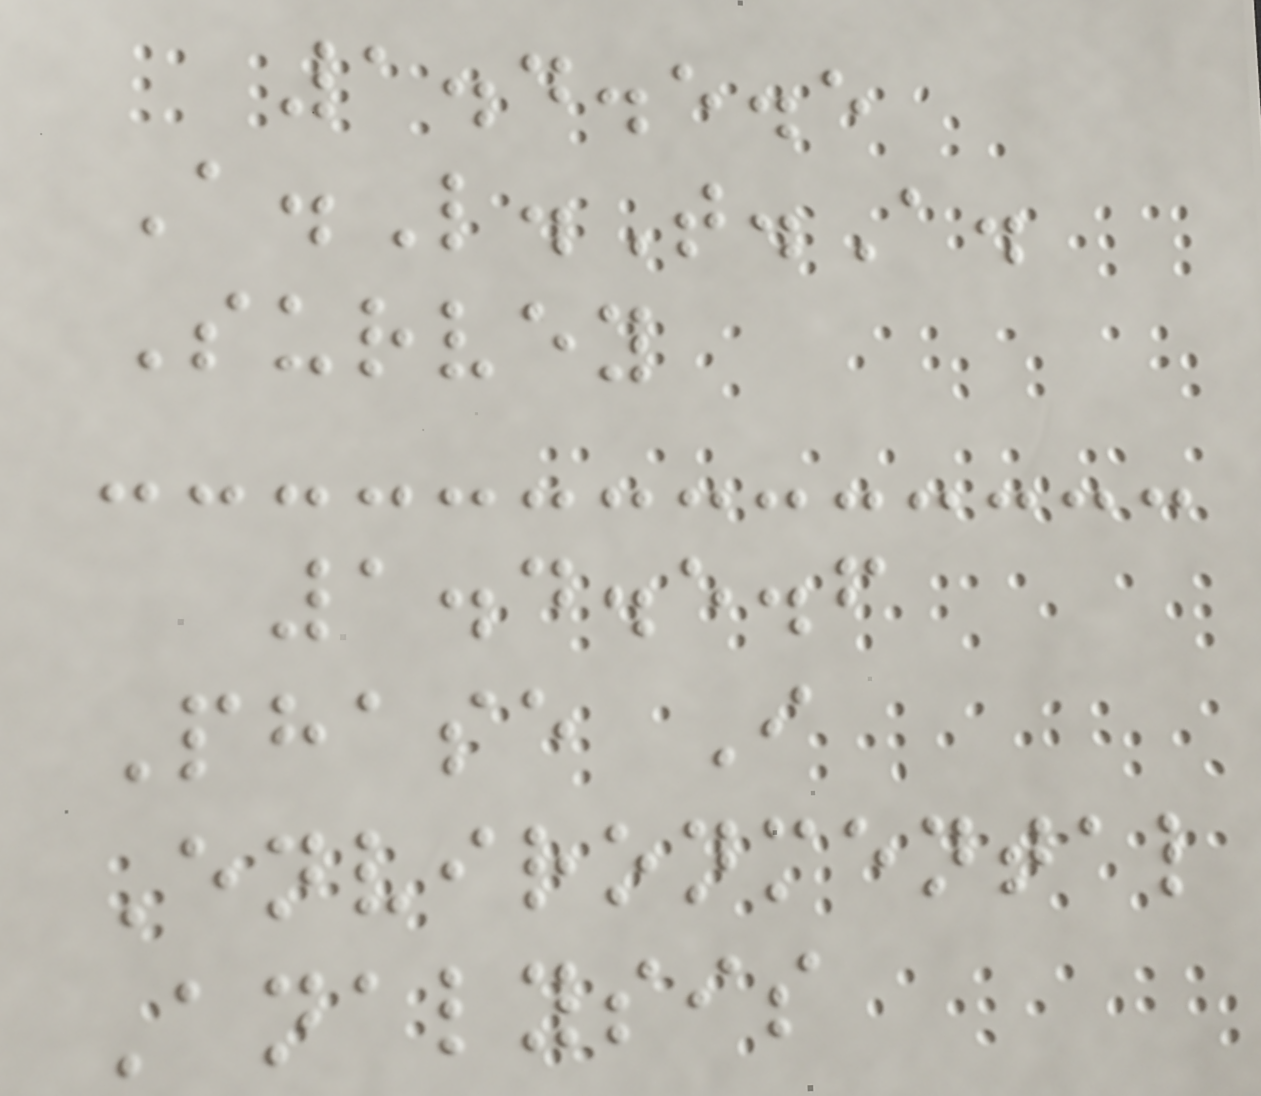1.4.5.5
A.L.T.A.
Survey
1.4.5.6
Phase I
Environmental
Analysis
